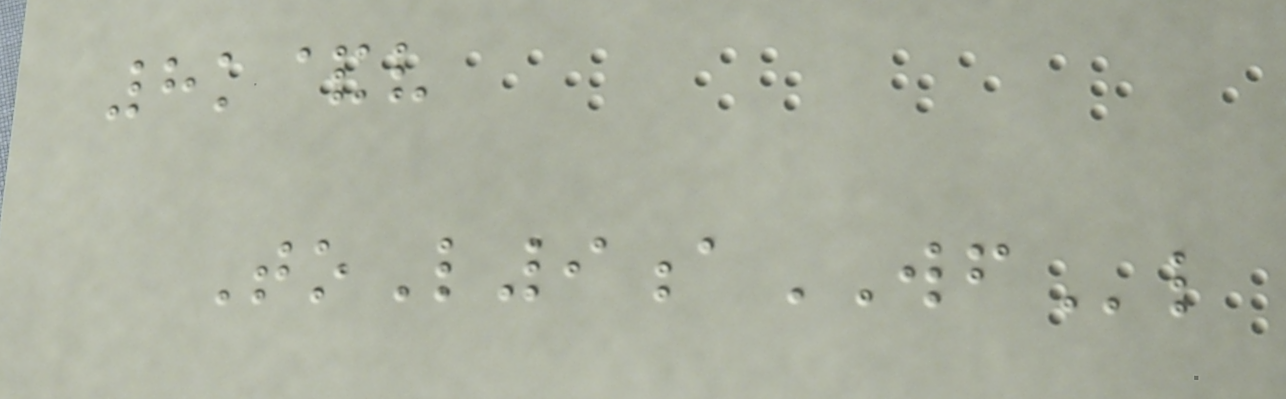8k&v
ToL9aWFl
